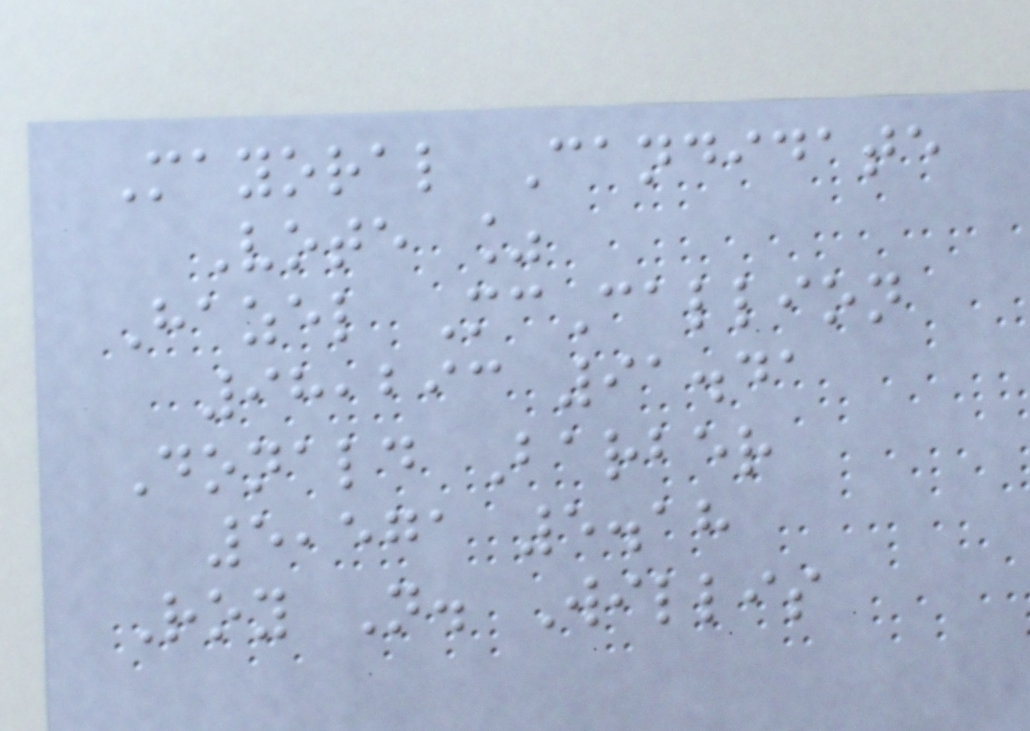Mayoral Candidate
Vote %
Hazel McCallion
98,293 91.41
Donald Barber
5,571 5.18
Roy N. Willis
